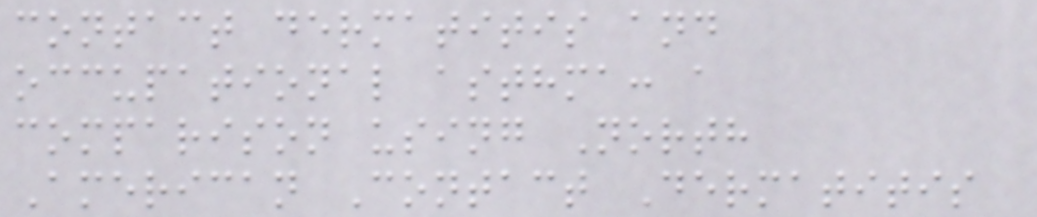contact dermatitis and
occupational asthma: a
comparison using North
American Contact Dermatitis
